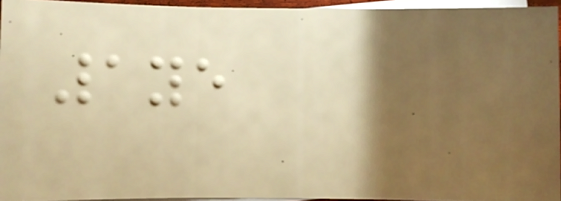1ye
